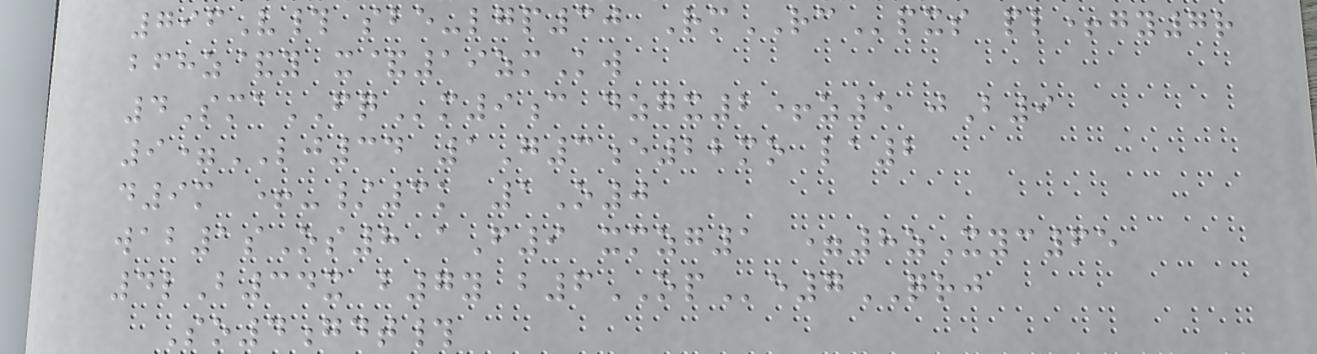796V# sbe-lgp30 RmRCpxs pl+gy7r
bfhz&y x&19zmKw
4SmaFQm9c dzgx2+z5 jB9
9=LJ34 1G3e22mo la2
d9m +-/3k 1O0
wab1sOs8 aF9 xmzg1 =8zXyc65
4lB34x b7y b6OPe7QRJ
So4gdt#
